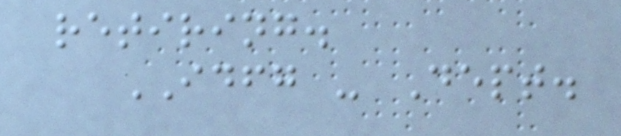retiring.
IDFG - Dept.
